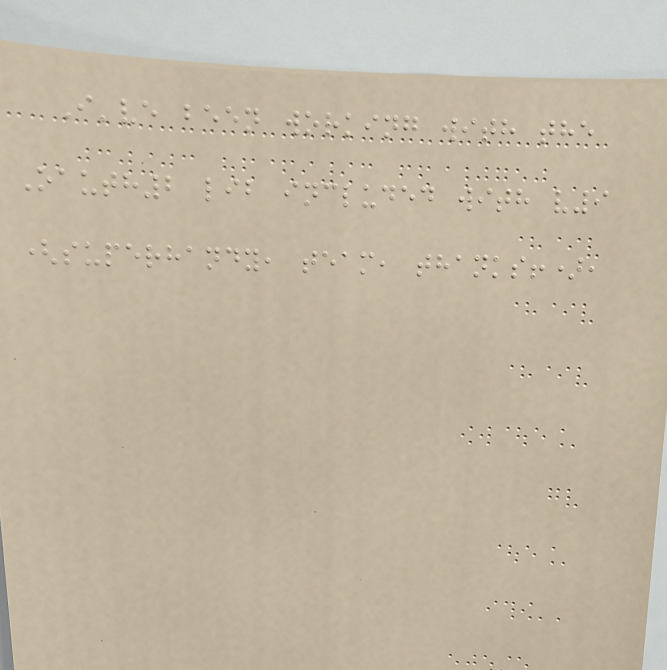I've been working with the
Oauth2 lib included with v9
(superhandy, team, thanks!),
